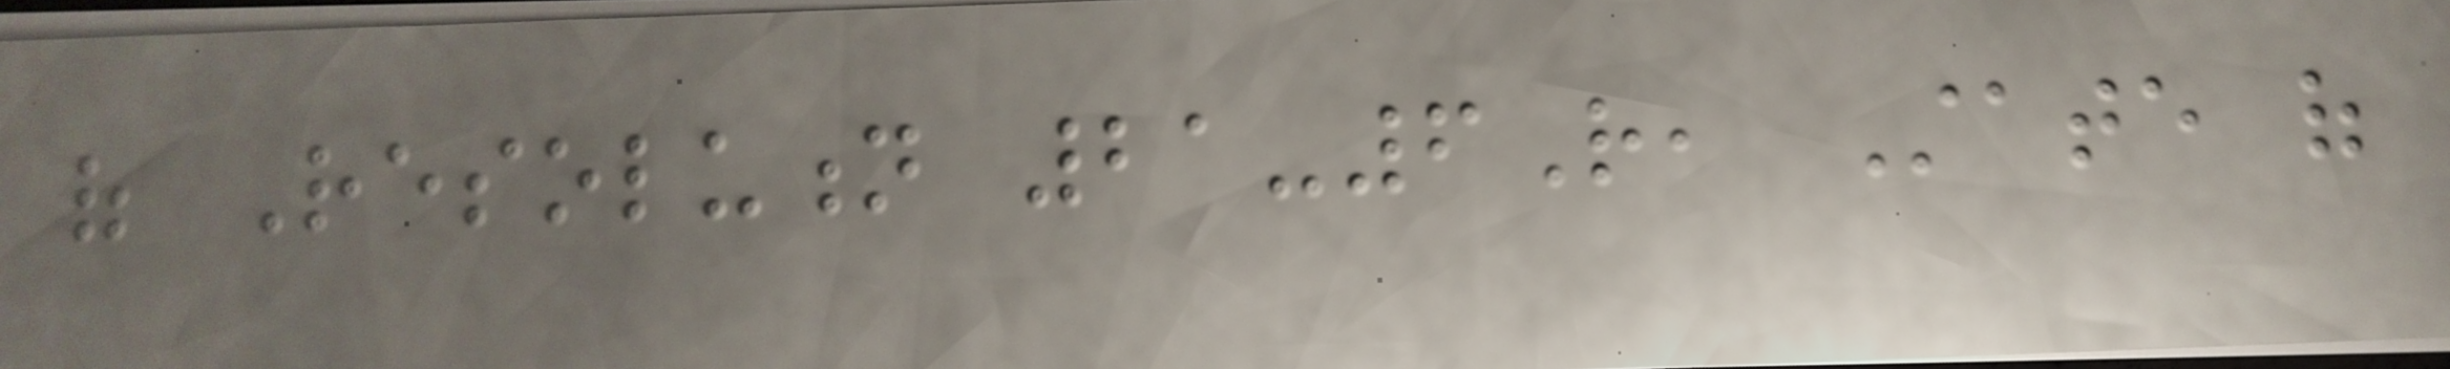of Resolution 21-6R, State of
